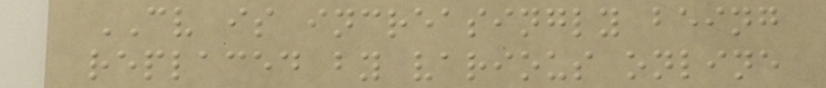CV is increasingly being
replaced by various online
